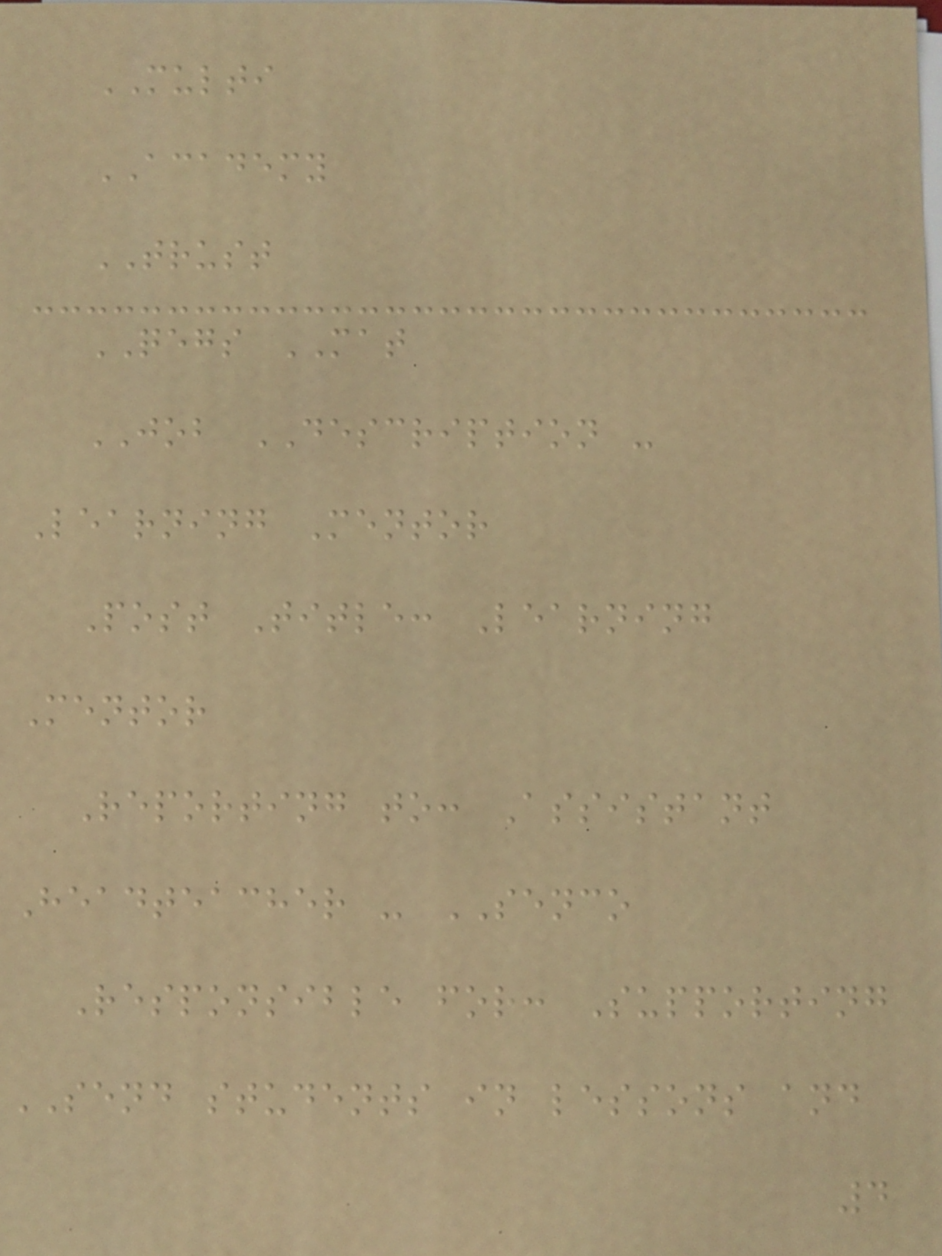MULTI
ACADEMY
TRUST
QEGS MAT
JOB DESCRIPTION -
Learning Mentor
Post Title: Learning
Mentor
Reporting to: Assistant
Headteacher - SENCO
Responsible for: Supporting
SEND students in lessons and
4
